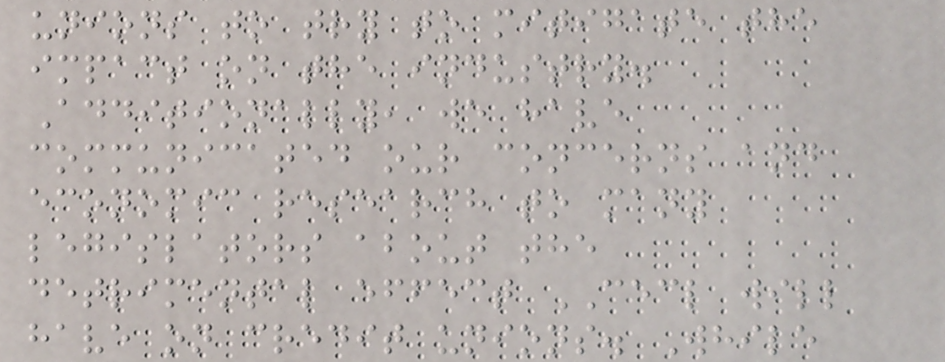unions to try to mitigate the
impact on the industry.
Additionally, we have
communicated our concerns and
economic research to many
legislators about the
detrimental effect CECL will
have on credit unions. While
